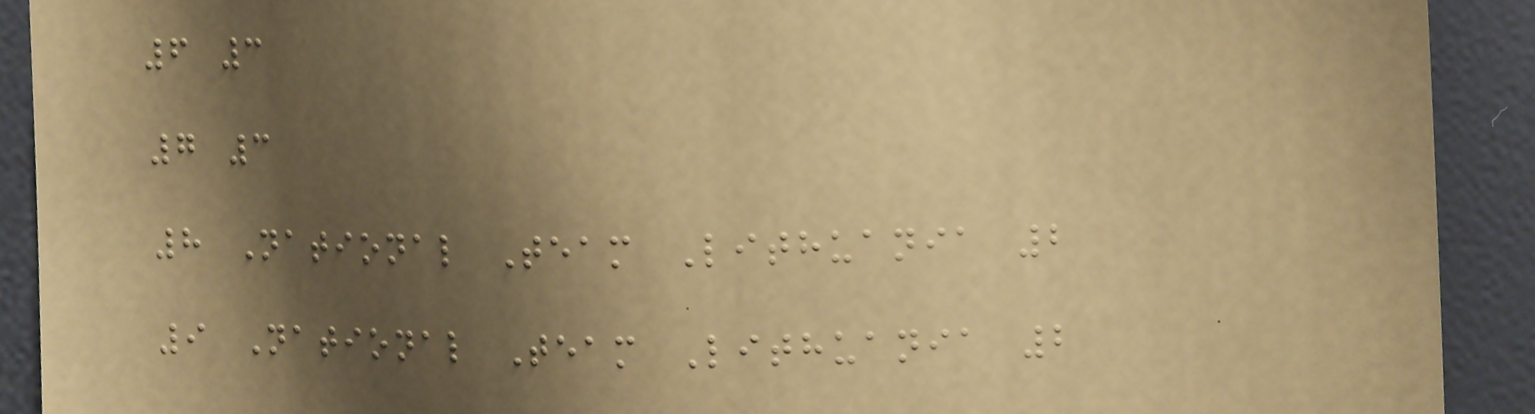6 3
7 3
8 National Team Lithuania 2
9 National Team Lithuania 2
